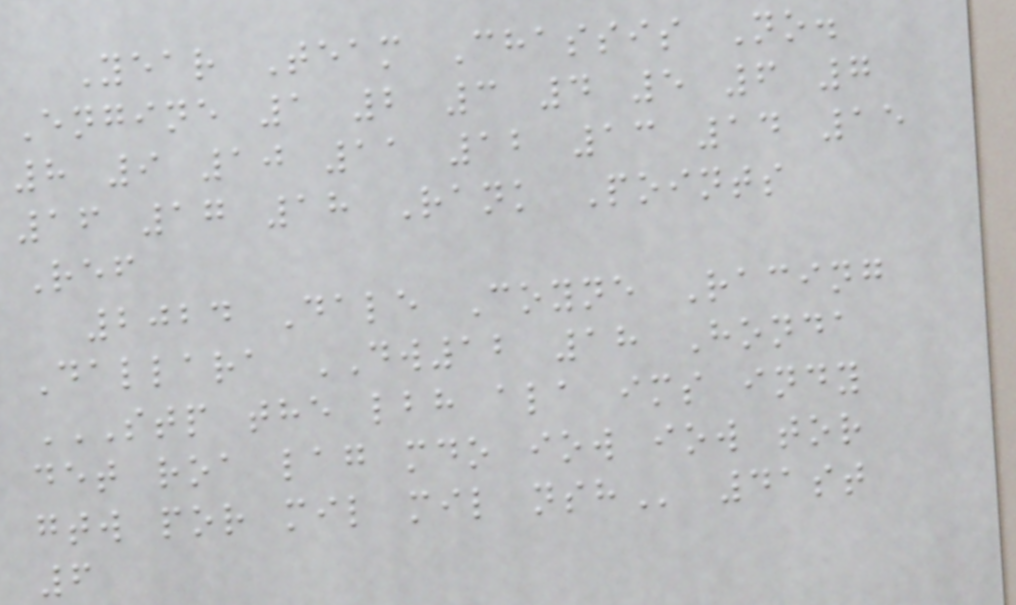Year Team Chassis No.
Engine 1 2 3 4 5 6 7
8 9 10 11 12 13 14 15
16 17 18 Rank Points
Ref
2024 Dale Coyne Racing
Dallara DW12 18 Honda
STP THE LBH ALA IMS INDY
DET ROA LAG MDO IOW IOW TOR
GTW POR MIL MIL NSH 41st
6
